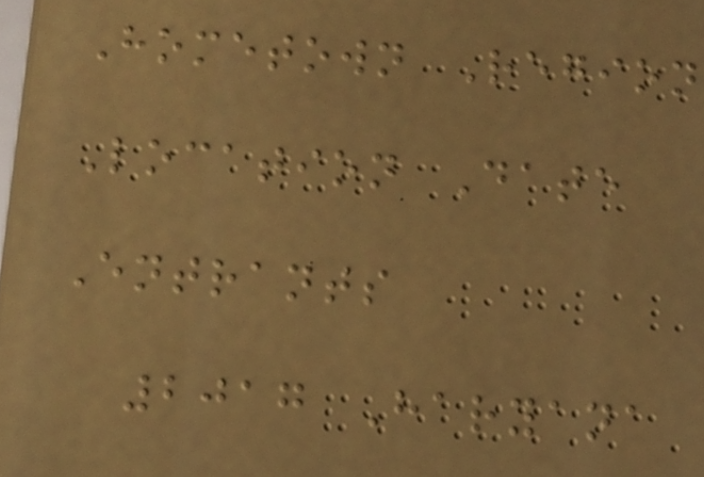Hometown Region
Location Date
Entrants
2017 Haryana
